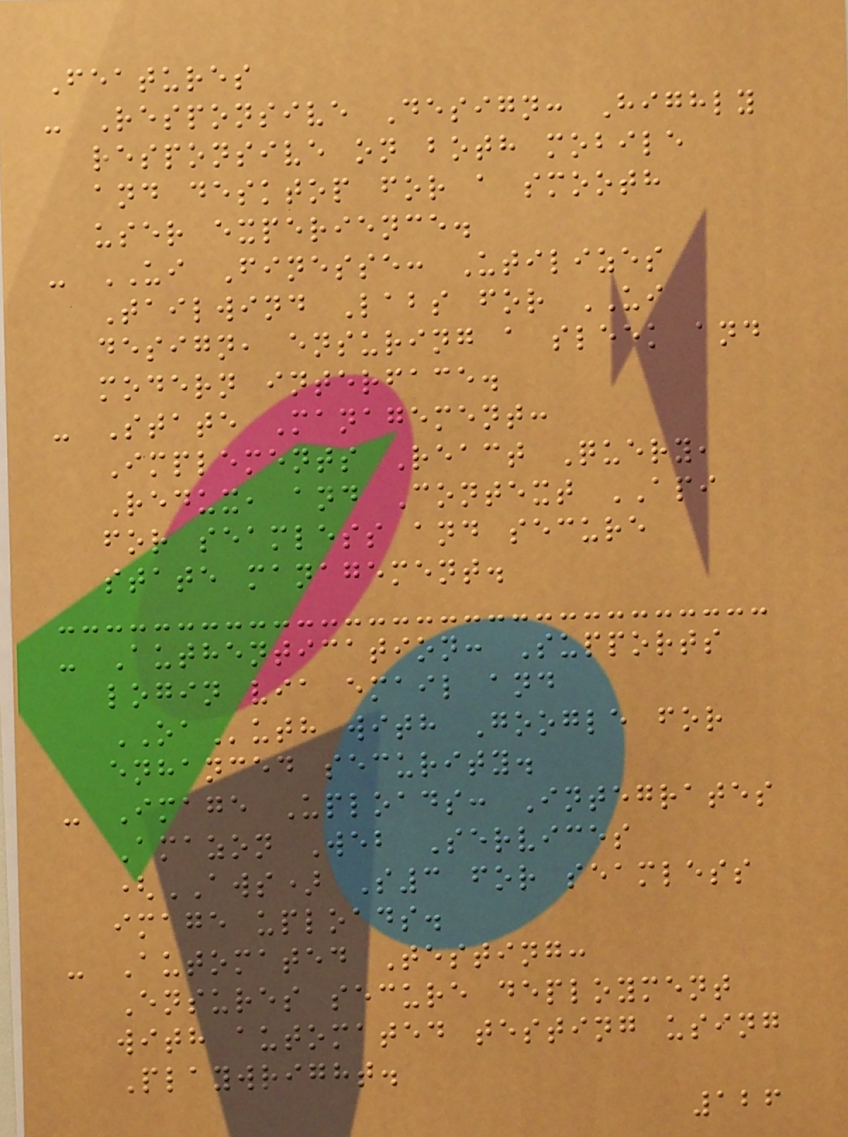Features
- Responsive Design: Highly
responsive on both mobile
and desktop for a smooth
user experience.
- UI Finesse: Utilizes
Tailwind Labs for UI
design, ensuring a sleek and
modern interface.
- State Management:
Implements React Query,
Redux, and Context API
for seamless and secure
state management.
- Authentication: Supports
login via email and
OAuth with Google for
enhanced security.
- Image Uploads: Integrates
Amazon Web Services
(AWS) S3 for seamless
image uploads.
- Automated Testing:
Ensures secure deployment
with automated testing using
Playwright.
126
